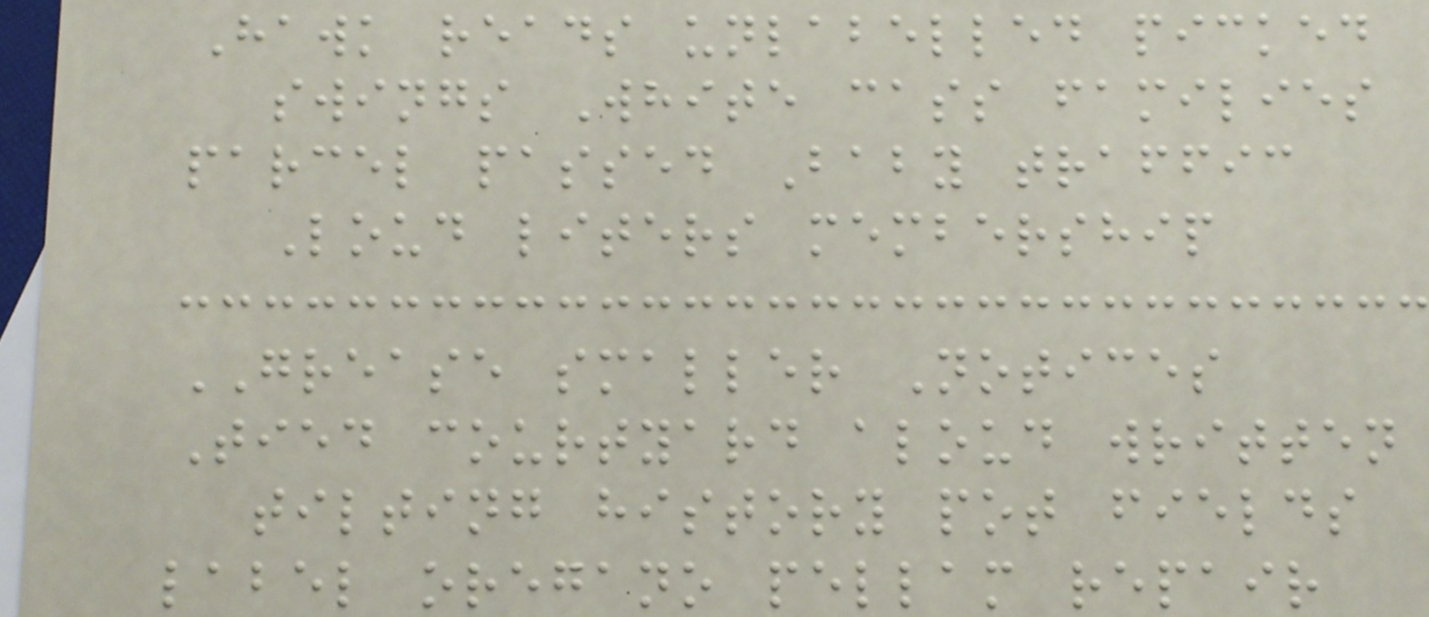Hawk reads unlabelled picked
swings White cass families
parcel passed Baby traffic
Loud liters membership
GREASE smaller Notices
Tied courtyard aloud written
tilting history pot fields
label oregano pellam repair
